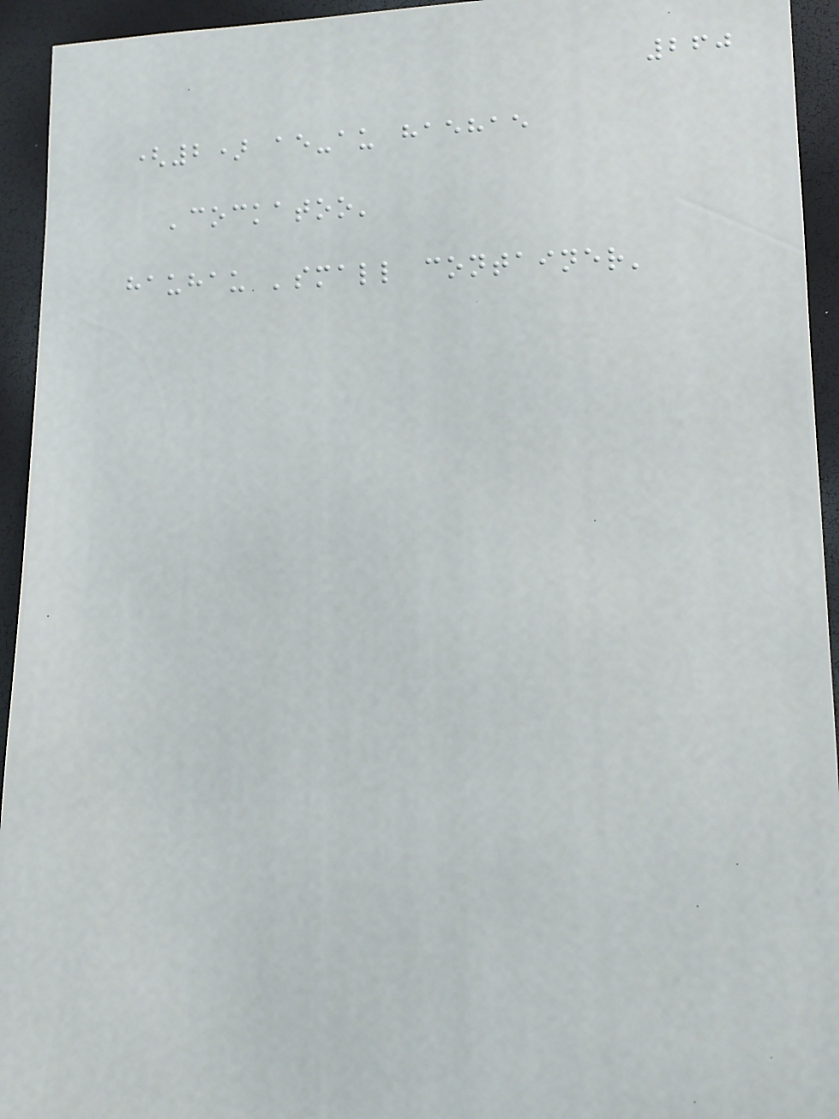260
(2) ae-au haehae
'cockatoo'
hauhau 'small container'
